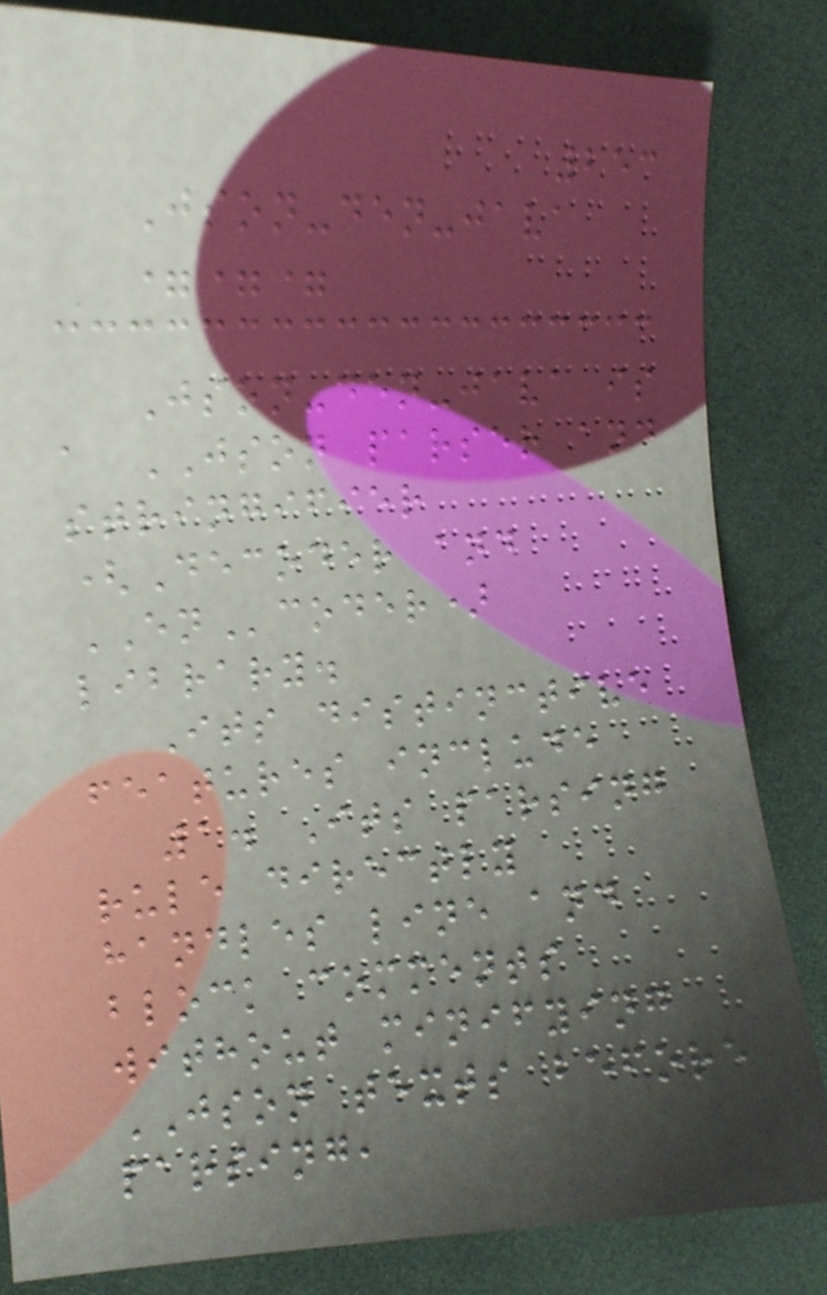253
Json-den-java
===
Json-den-java is
a JSON parser and
stringifier
(Decoder and
ENcoder)
library.
Its distinctive
features include
1. Its parsing
rule directly
handles line and
block comments
without minifying
JSON texts before
parsing,
